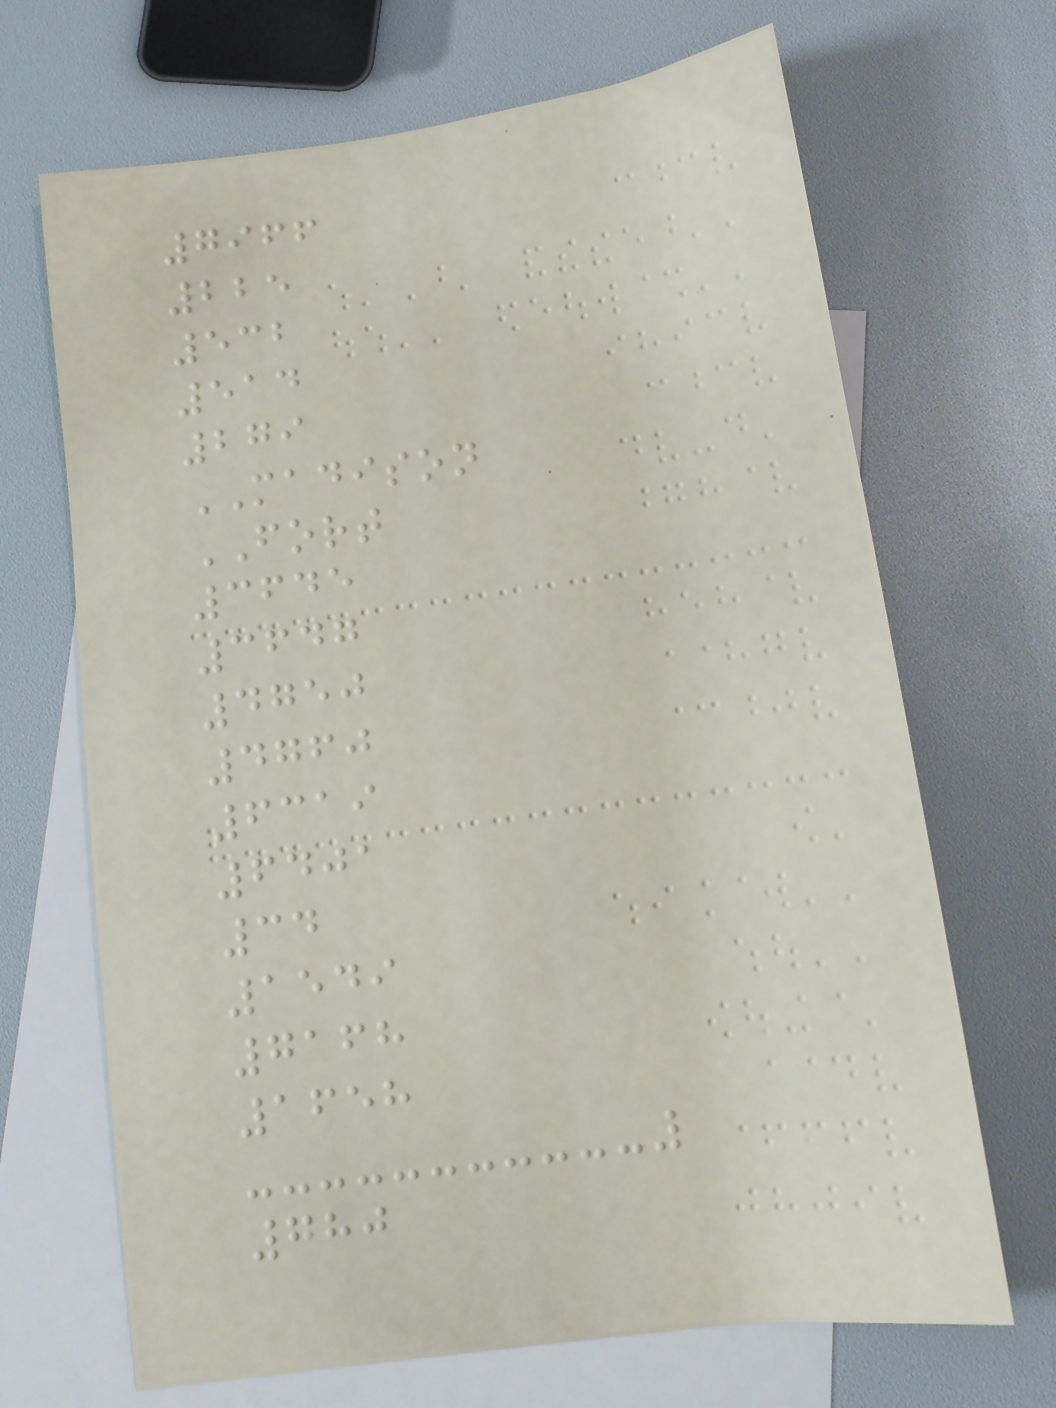7966
225
532
514
279
MADISON
FORT
3645
3647
4750
4760
6319
6401
34
1549
7168
1658
780
